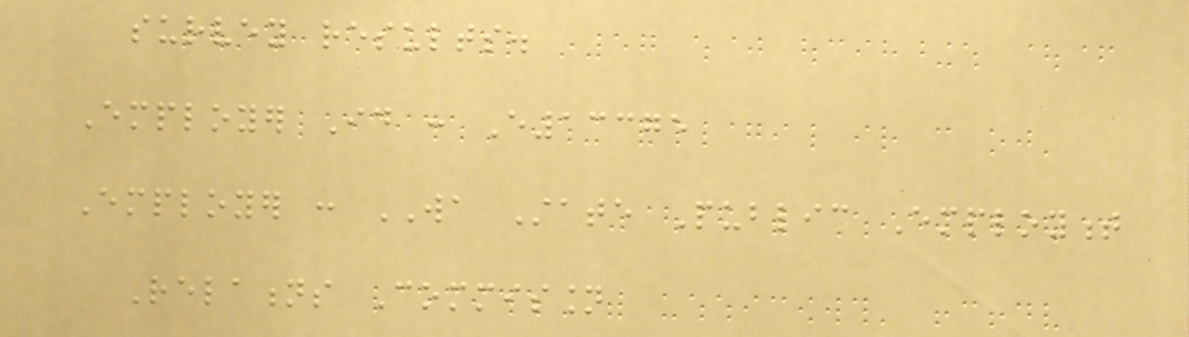survey results.
Employer Id : E13375
Employer : WA State Public Employment
Relations Commission
